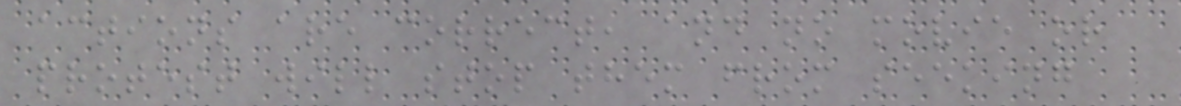actions are correct, and no movie or
protest will stop them from seeking
